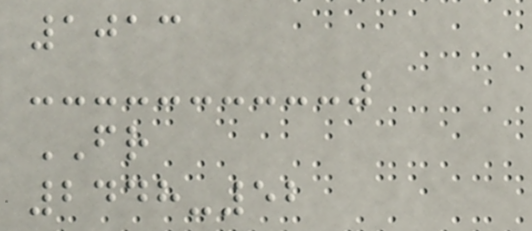1013
FR
2448-52
